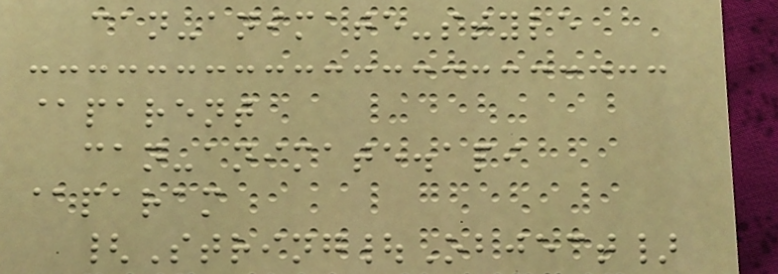can-animate-style
@parent
can-animate.api
@param
{String|Object}
